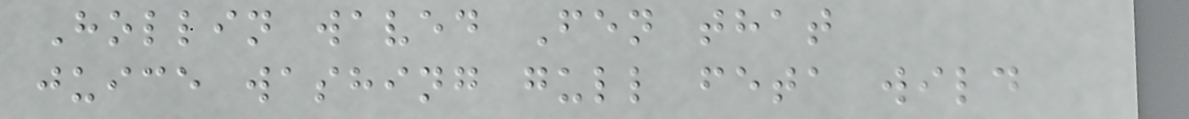Hollin waved Fen that
juice washing gull feta wild
